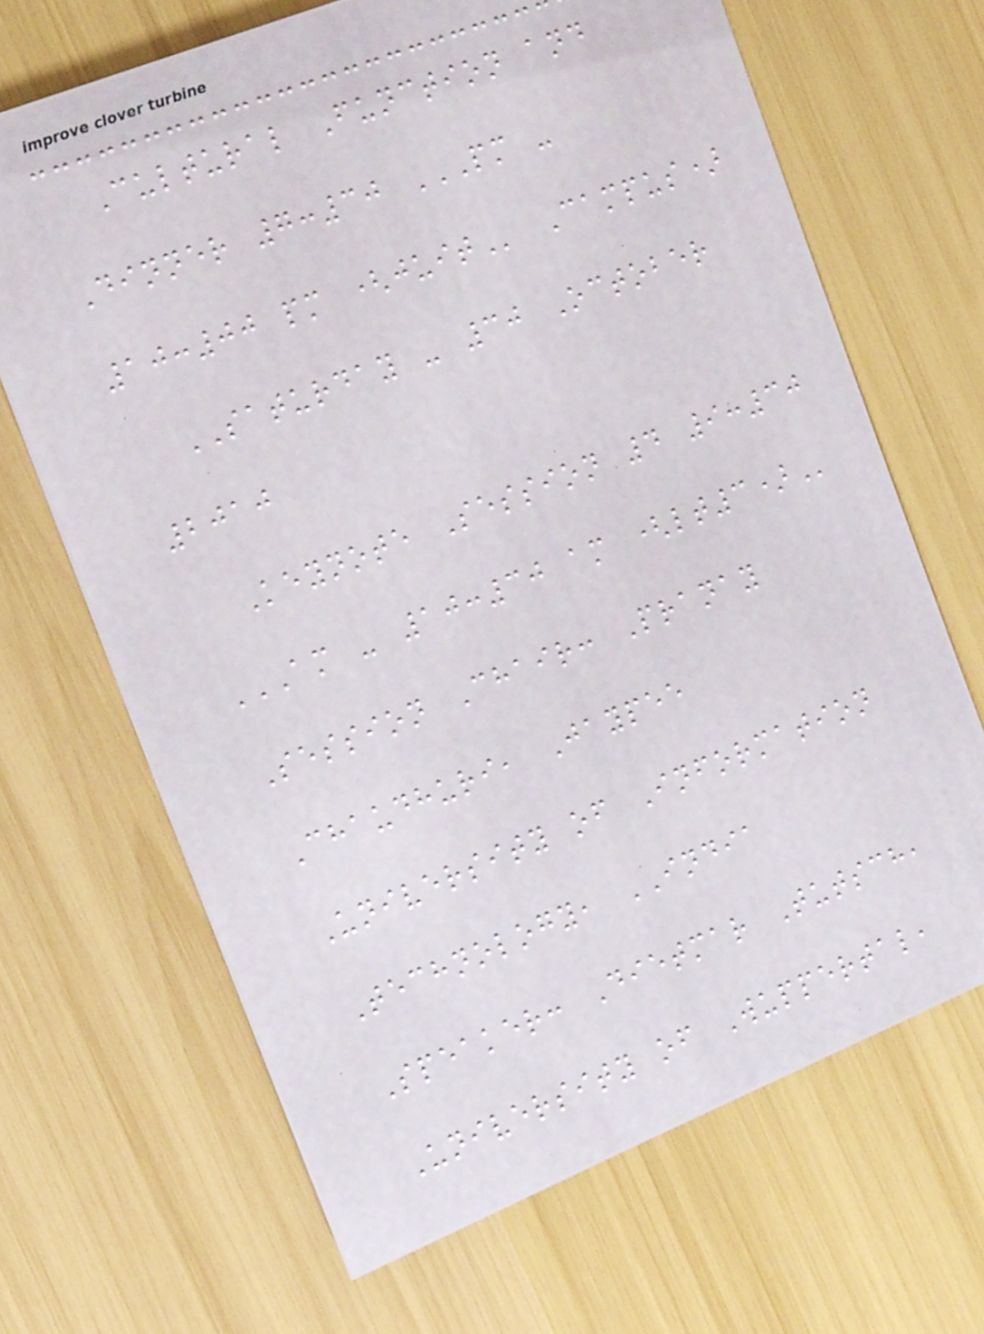Cultural Function and
Dinner 7:30 PM -
10:00 PM (JUIT Campus)
SATURDAY - 30 October
2010
Keynote Session 4 9:30
AM - 10:30 AM (LT3)
Session Chair: Pranay
Chaudhuri, Jaypee
University of Information
Technology, INDIA
Speaker: Dietmar Tutsch,
University of Wuppertal,
